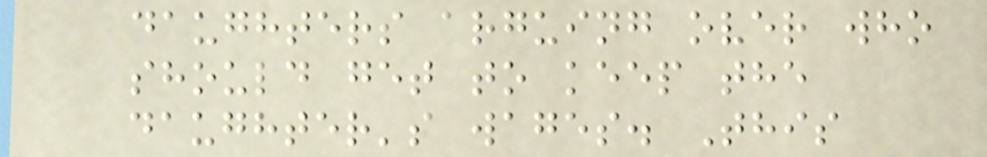daughters arguing over who
should get to keep the
daughter's wages. This
